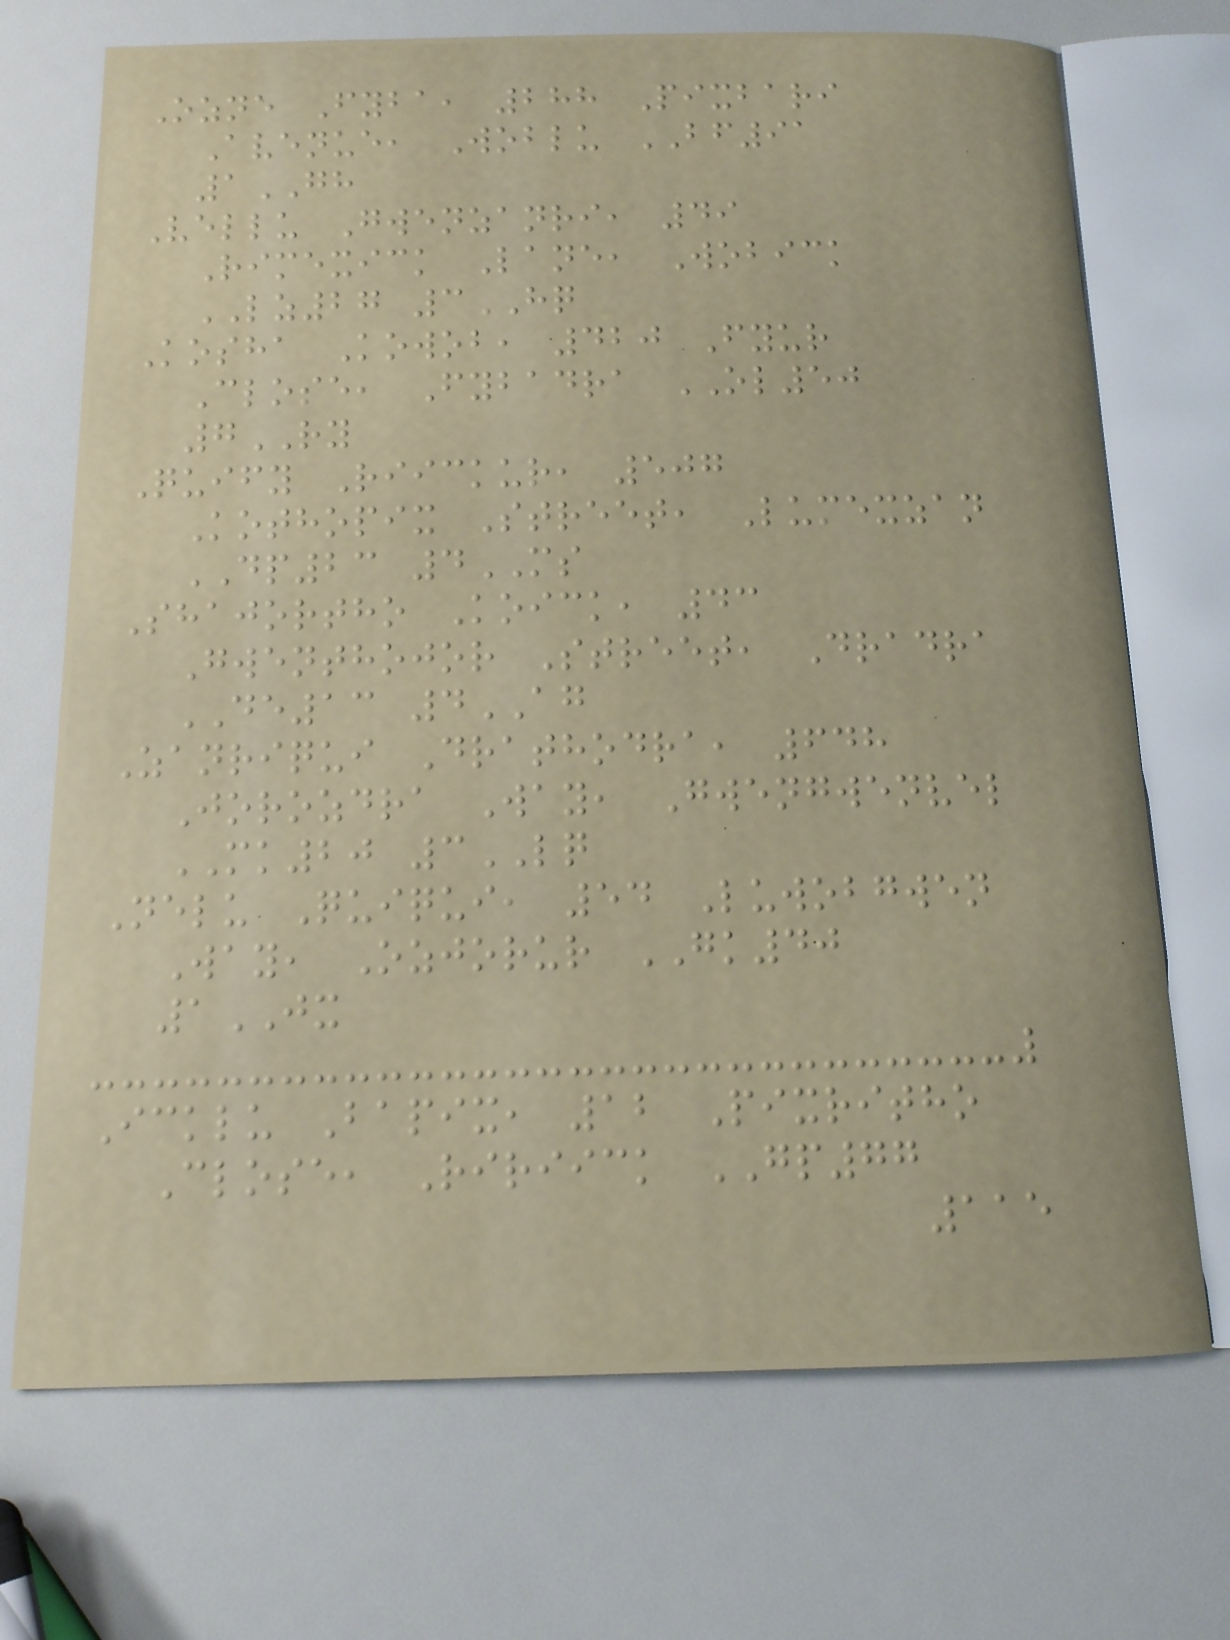Ozne Fyba, 288 Pixbari
Avenue, Woblu BF91
1GH
Vellu Gwenzanri, 49
Rimexick Lane, Wobick
LZ27 3HQ
Kosha Kowob, 420 Fyur
Close, Fybadra OL50
7RY
Quify Riickur, 507
Kothopix Street, Lumexzan
DP23 4MS
Shajortho Koick, 43
Gwenthojor Street, Dradra
DE13 4AG
Zanriqui Drathodra, 648
Jorozdra Way, Gwengwenvel
MK20 3LQ
Nelu Quiqui, 54 Luwobgwen
Way, Ozjorur GK40
1JX
Icklu Bapix, 12 Pixritho
Close, Ririick GP77
115
